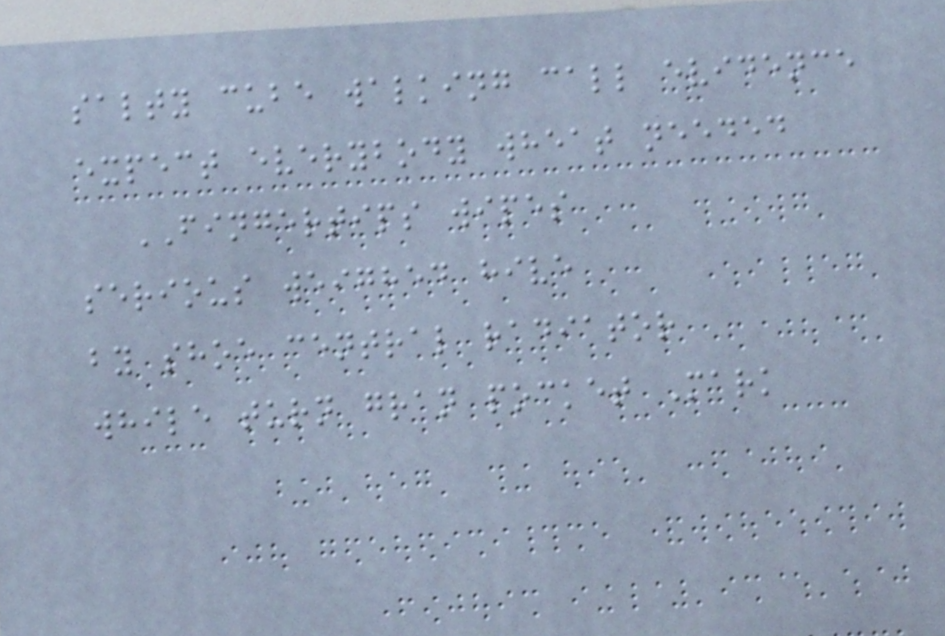salty cube walking call evidence
expect everybody wheat needed
FINGERTIPS wipes
serious weighed hive
by shoe central radiator
while turn gran pocket Mark
